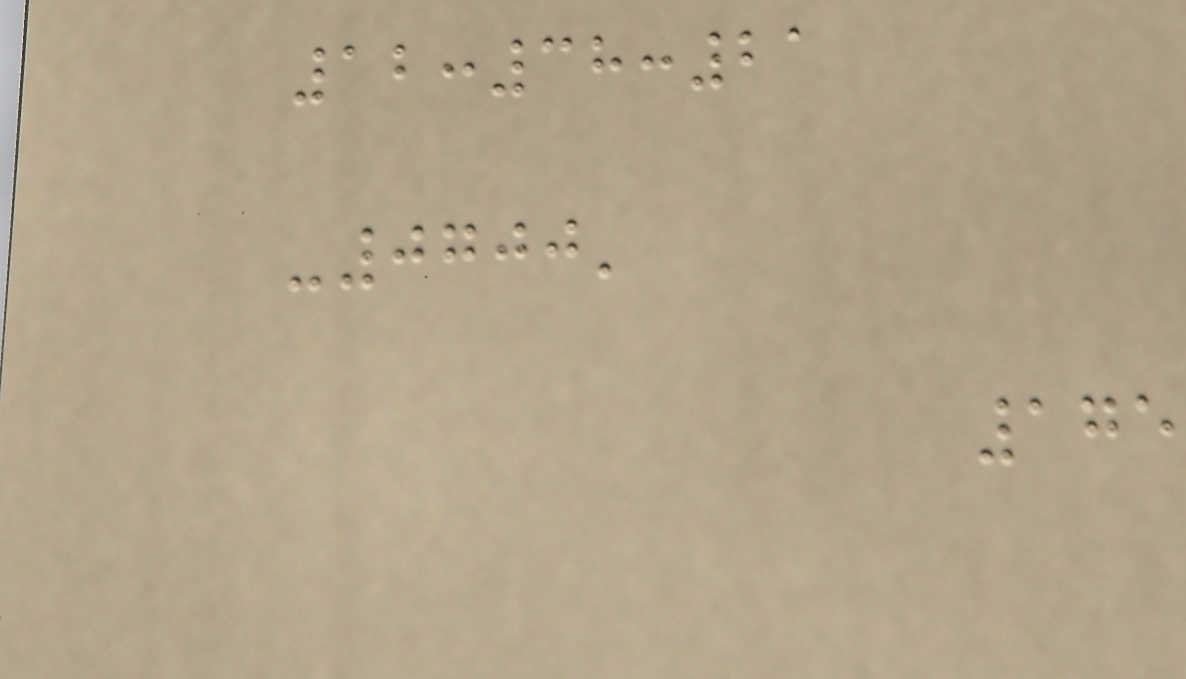12:38:21
-0700'
175
